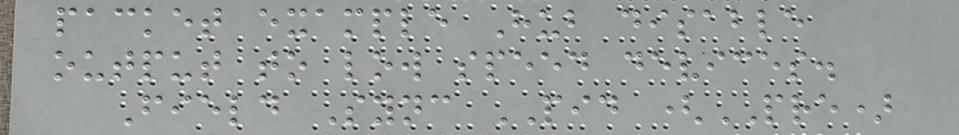packet example Hub disable
output to low speed devices.
Field Sync PID (PRE)
